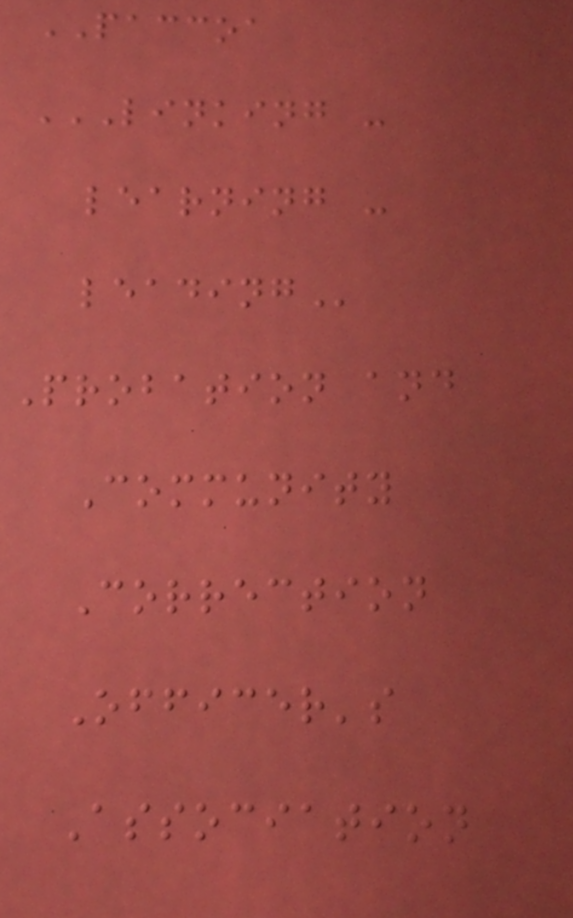PACCOA
LINKING -
LEARNING -
LEADING
Probation and
Community
Correction
Officer's
Association
